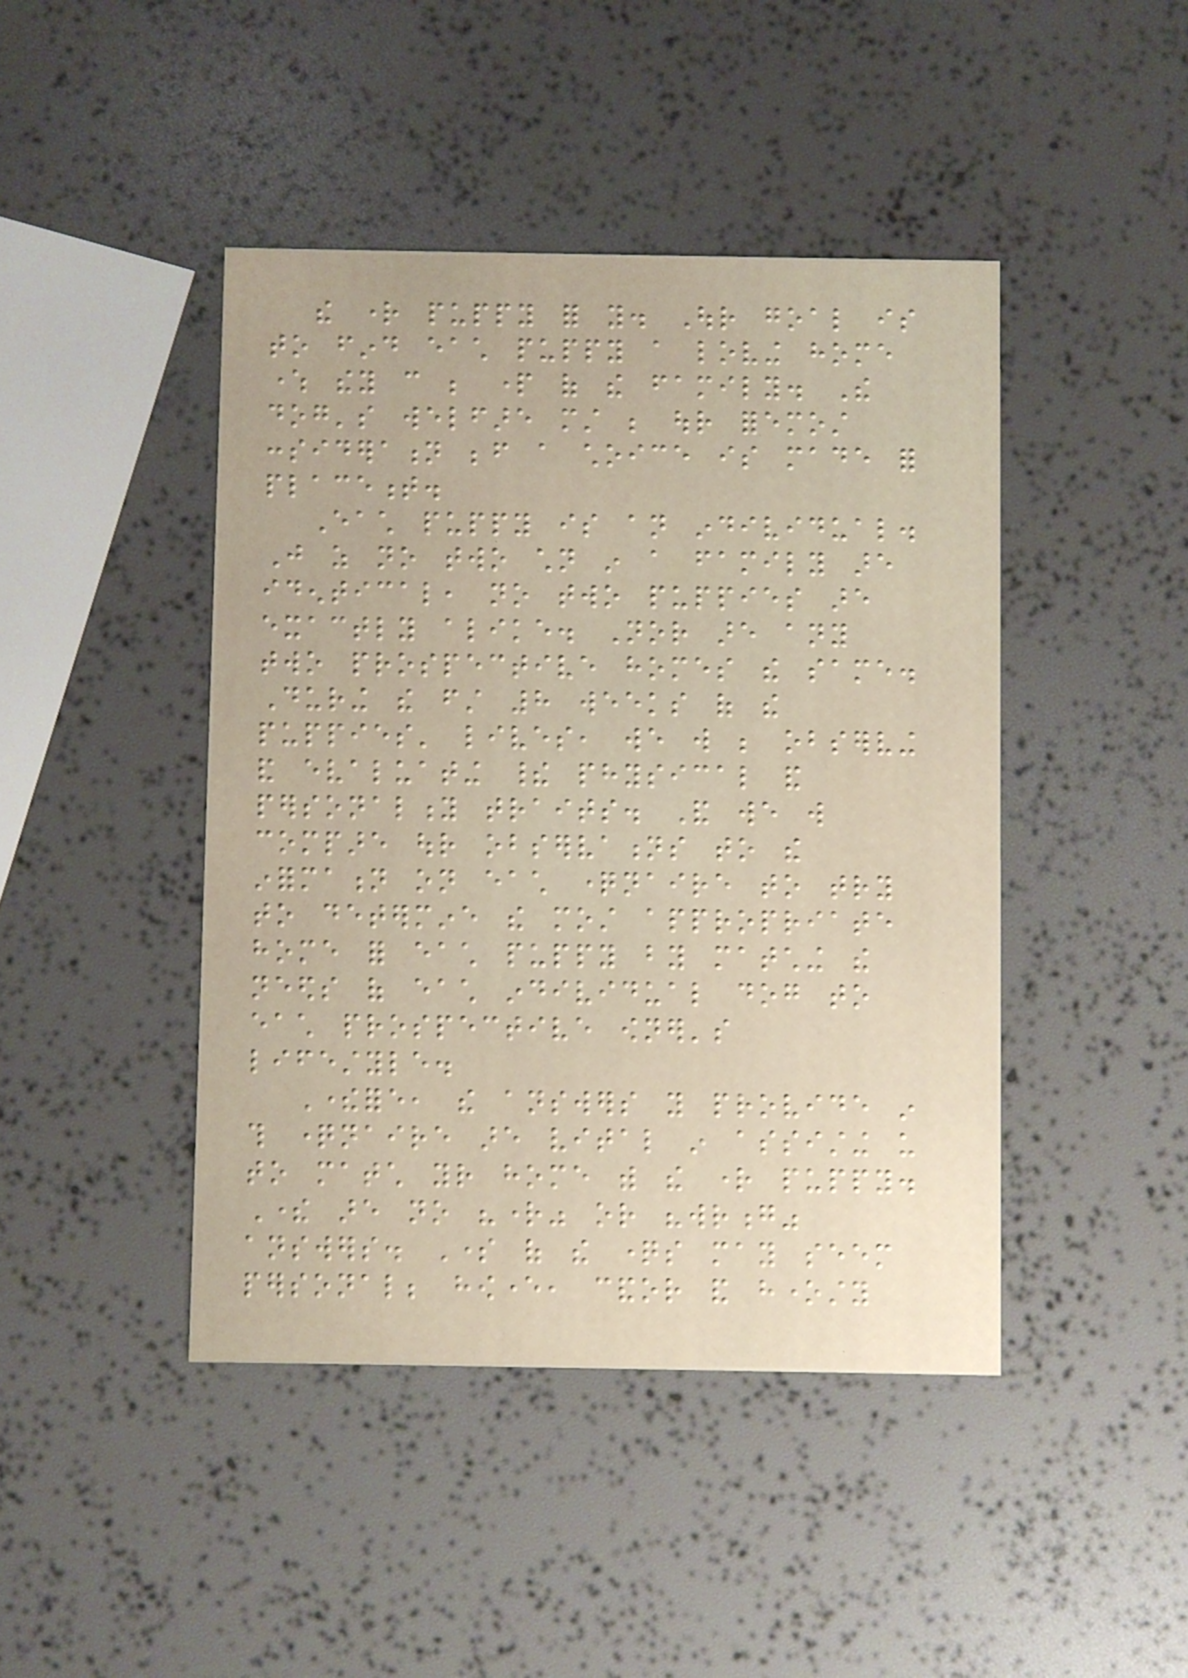the right puppy for you. Our goal is
to find each puppy a loving home
where they can be part of the family. The
dog's welfare must be our foremost
consideration before a choice is made for
placement.
Each puppy is an individual.
Just as no two children in a family are
identical, no two puppies are
exactly alike. Nor are any
two prospective homes the same.
During the first 8 weeks of the
puppies' lives, we will be observing
and evaluating their physical and
personality traits. And we will
compare our observations to the
information on each questionnaire to try
to determine the most appropriate
home for each puppy by matching the
needs of each individual dog to
each prospective owner's
lifestyle.
Therefore, the answers you provide in
this questionnaire are vital in assisting us
to match your home with the right puppy.
There are no "right" or "wrong"
answers. Some of the questions may seem
personal; however, candor and honesty
